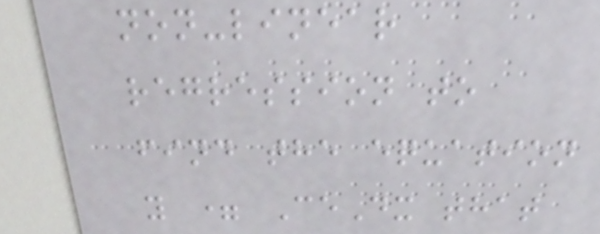non-linear
regression to
find the equation
y = CeDx that
